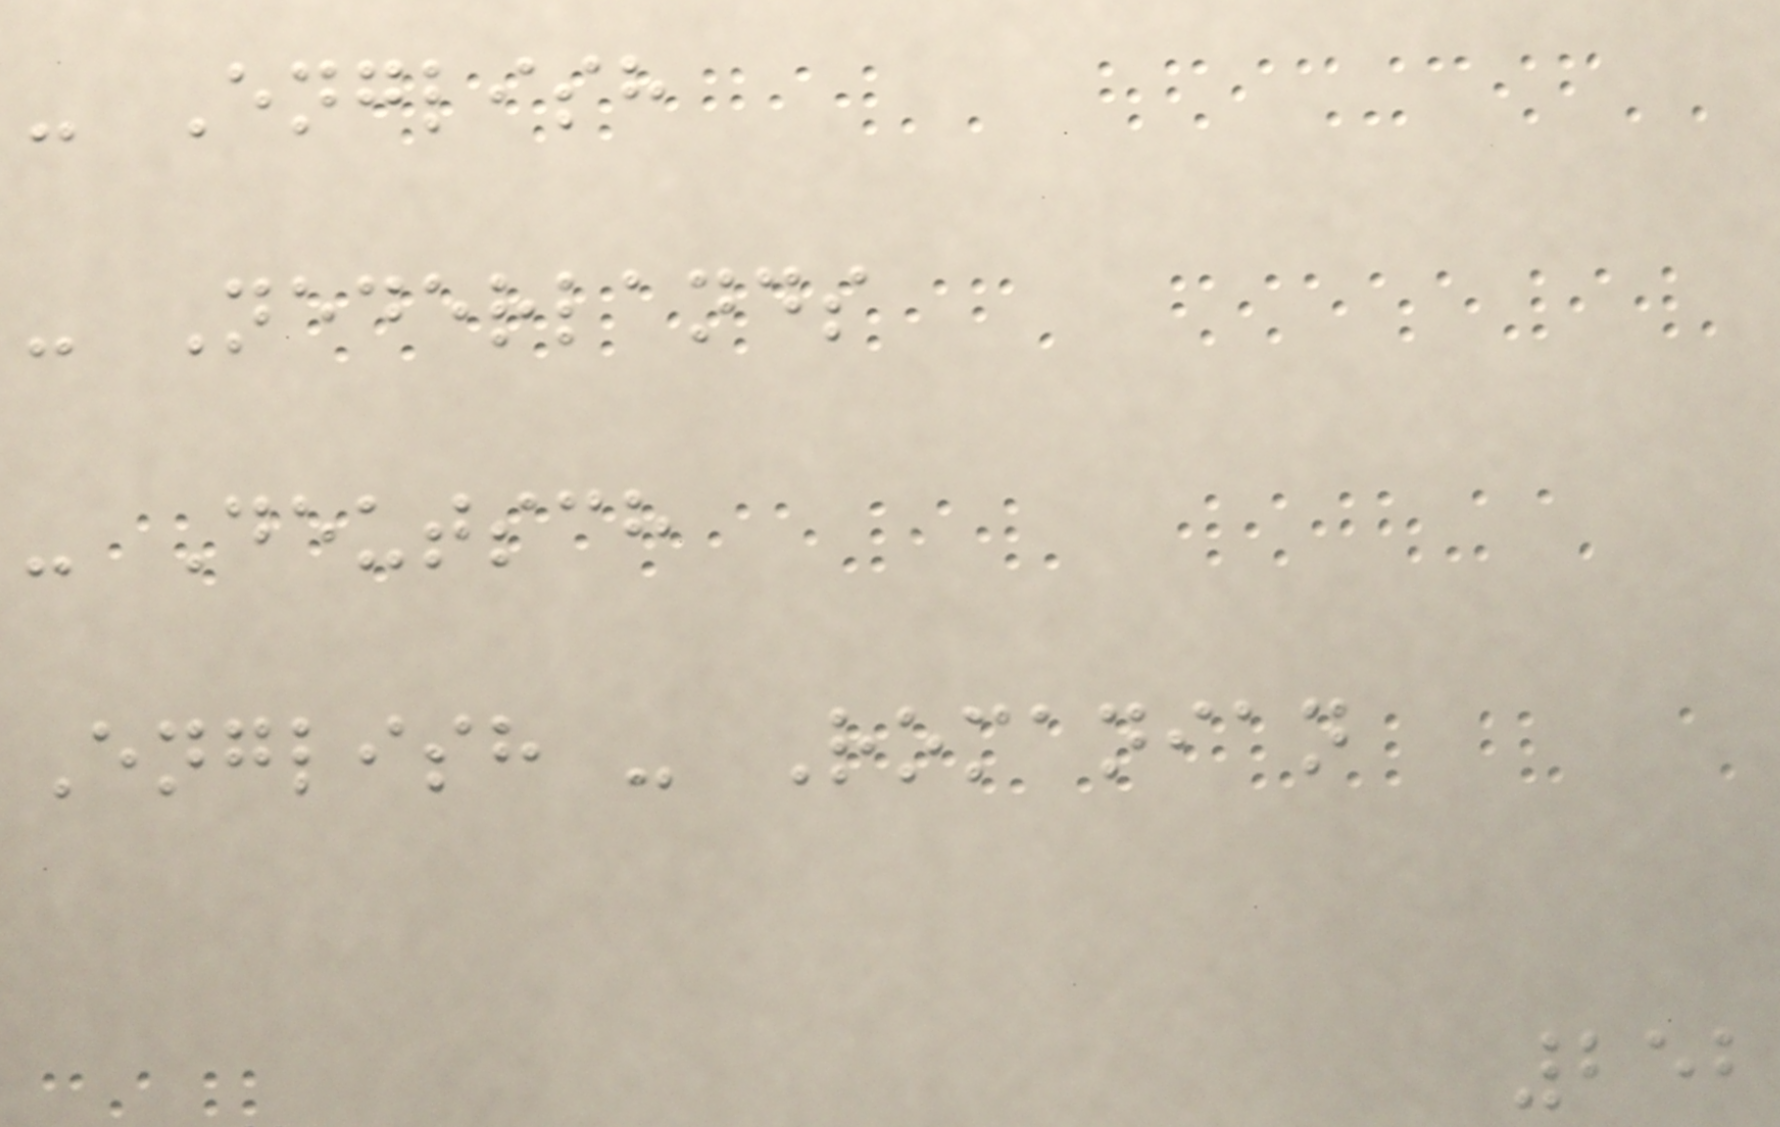- English
- Nederlands
- Deutsch
English - Romanian
252
